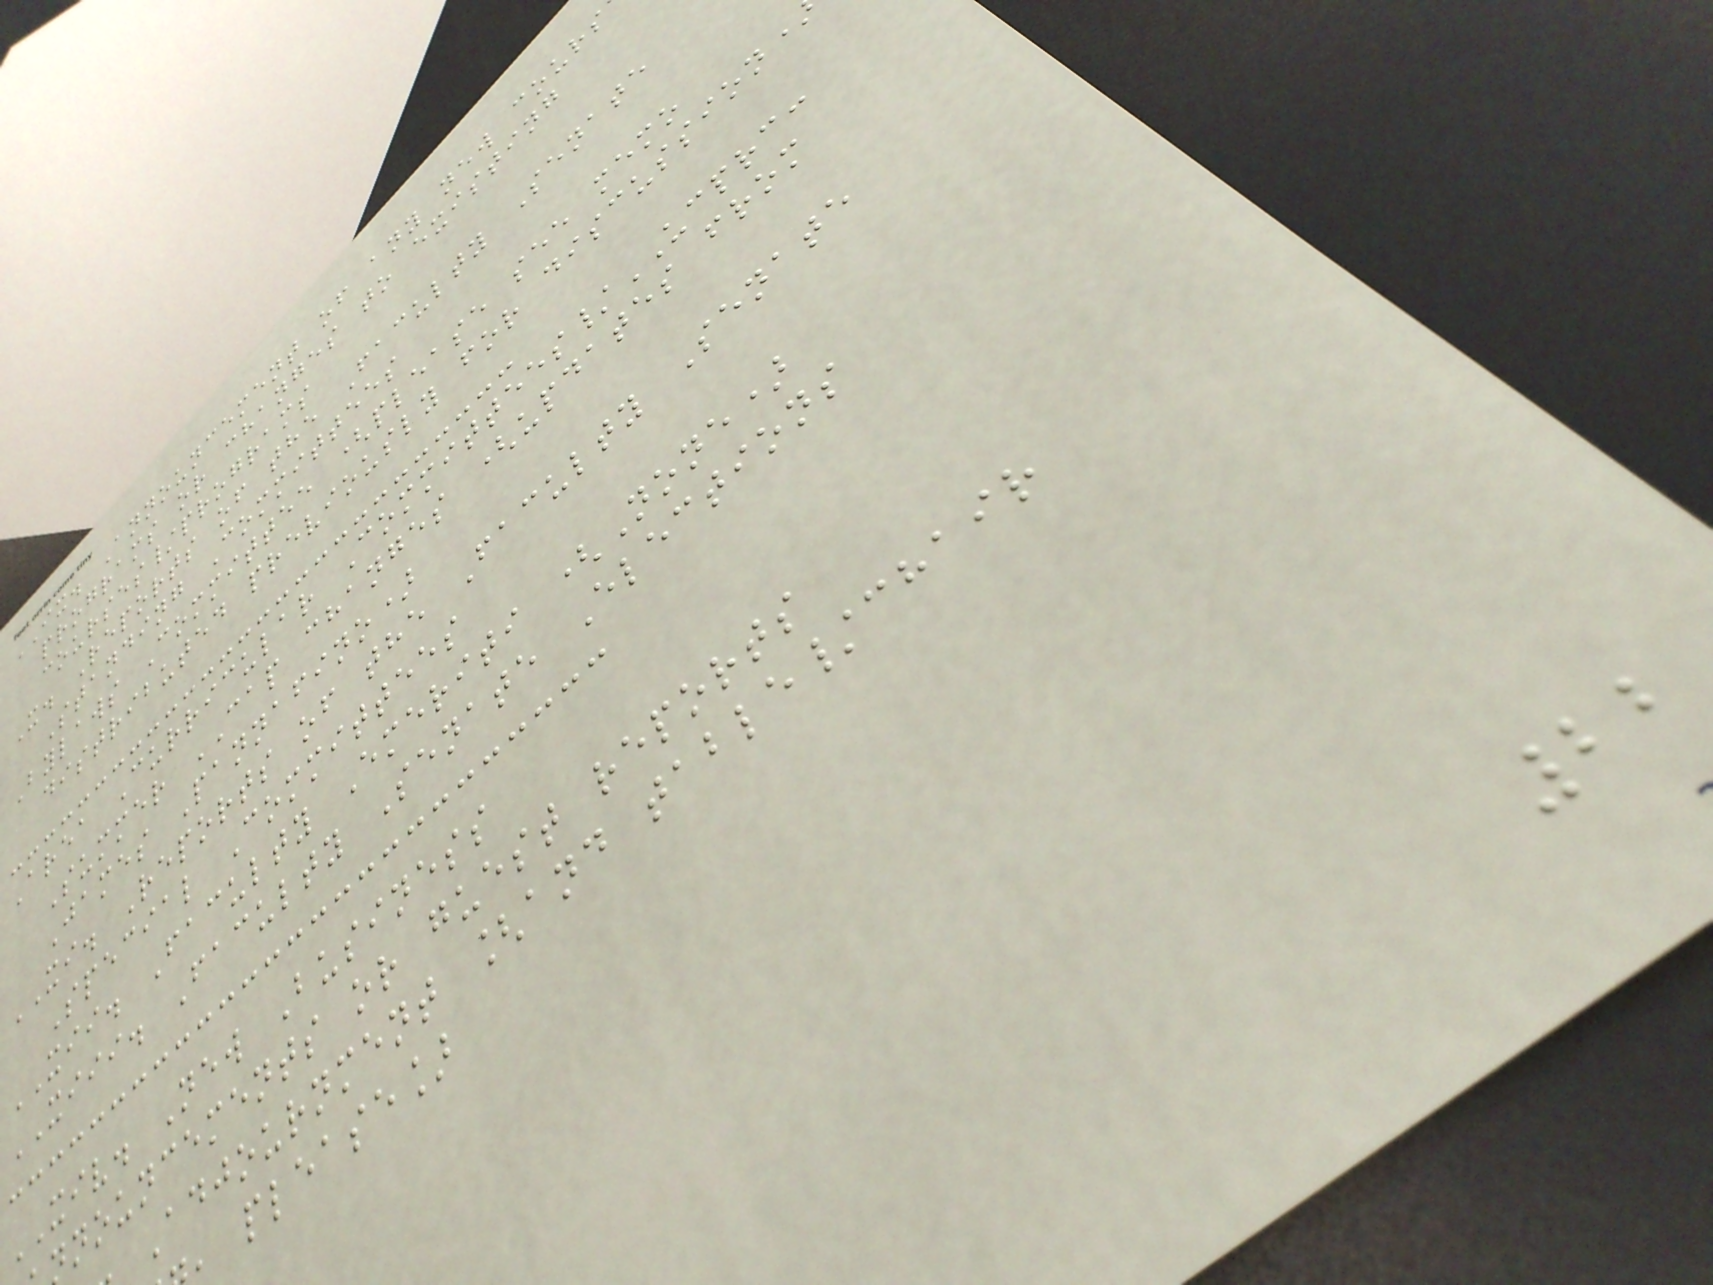IX. Announcement of any new cours
programs or changes to existing
courses/programs
X. Reports of the Faculty Senate
Standing Committees
Bylaws Committee (please see memo
distributed previously for discussion
Area Curricular Committees/UCPRC:
Summer CAP changes (updates from
James Pannafino)
XI. Reports of the Faculty Senate
Special Committees
XII. Faculty Emeriti (None)
XIII. Faculty Senate Elections
XIV. New Business
nouncements or guest reports
Adjournment [and table/chair
, please]
22
